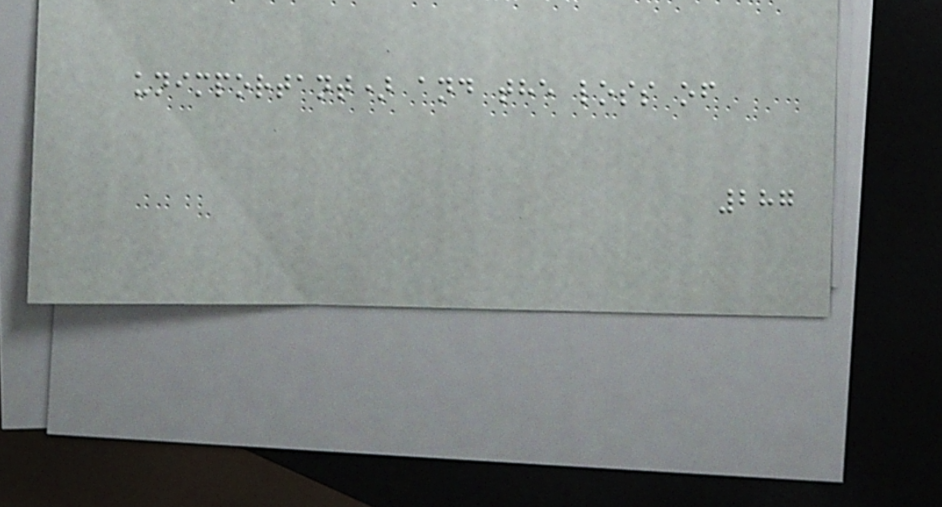unimportant) and the loss of
287
